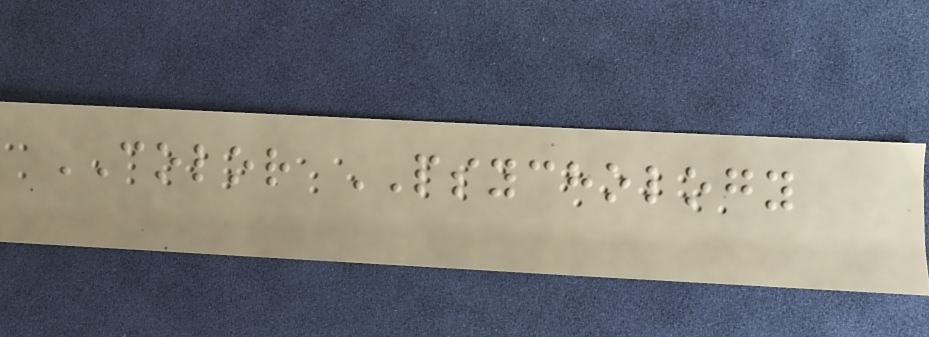COLOR PSYCHOLOGY
